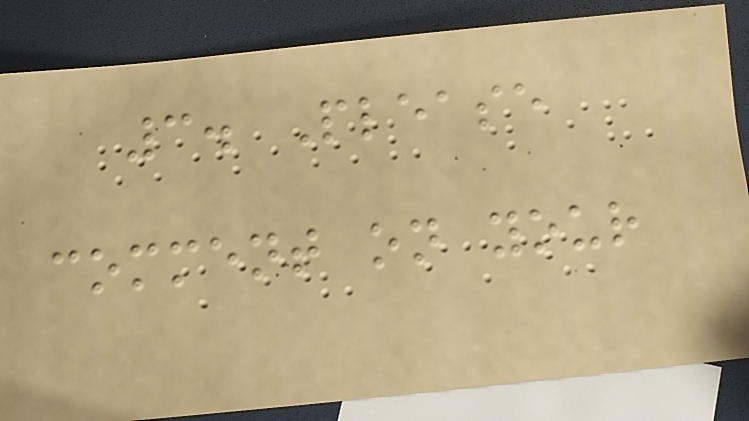3. Please
comment on your
